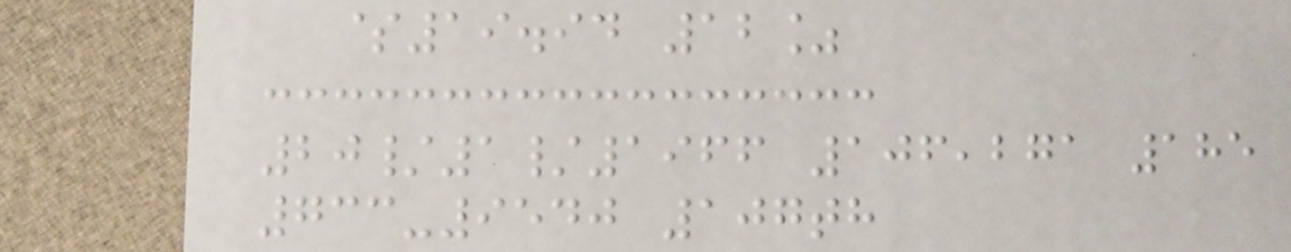$19.94 12%
20/1/1966 106,271 185
733-9540 107th
